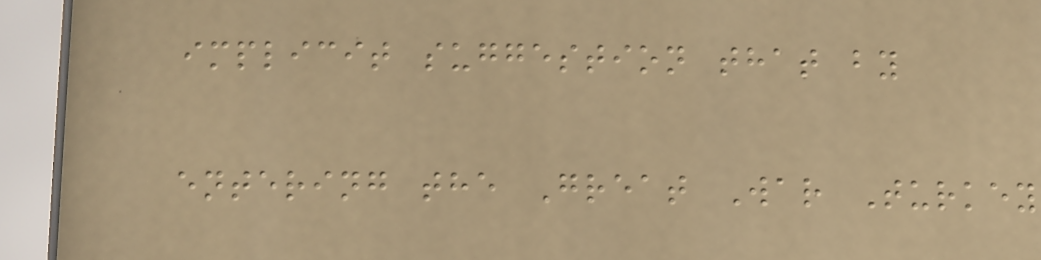implicit suggestion that by
entering the Great War Turkey
